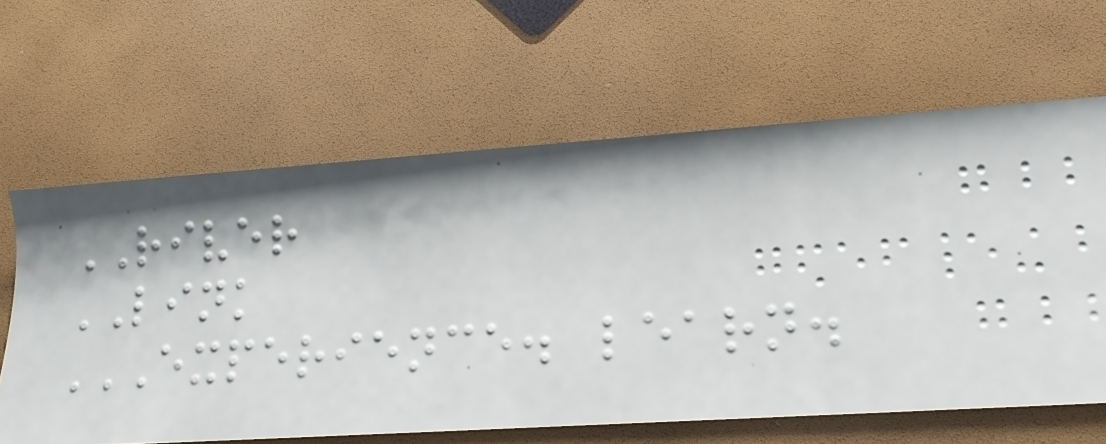RIVER
LINK
EXPERIENCE. LEARN.
